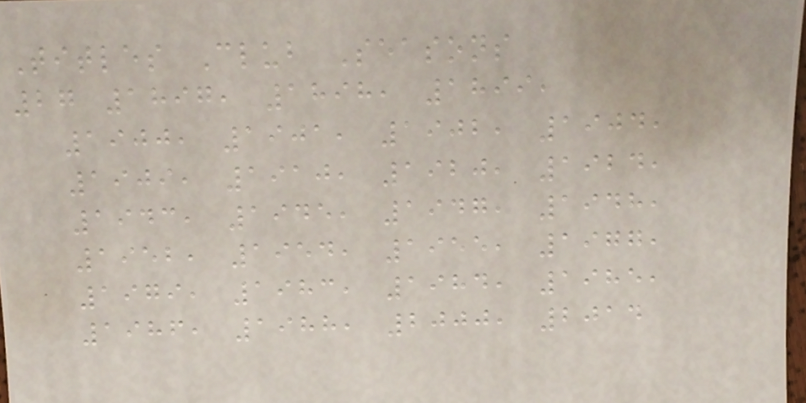Titles Club Seasons
27 1897, 1898, 1899,
1900, 1901, 1902, 1904,
1909, 1910, 1920, 1924,
1943, 1945, 1947, 1948,
1952, 1954, 1955, 1977,
1979, 1983, 1984, 1985,
1986, 1988, 2000, 2014
